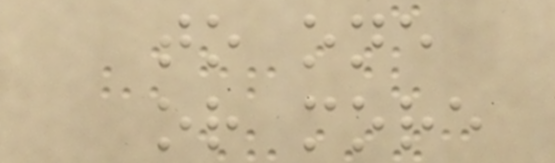to one
or more
